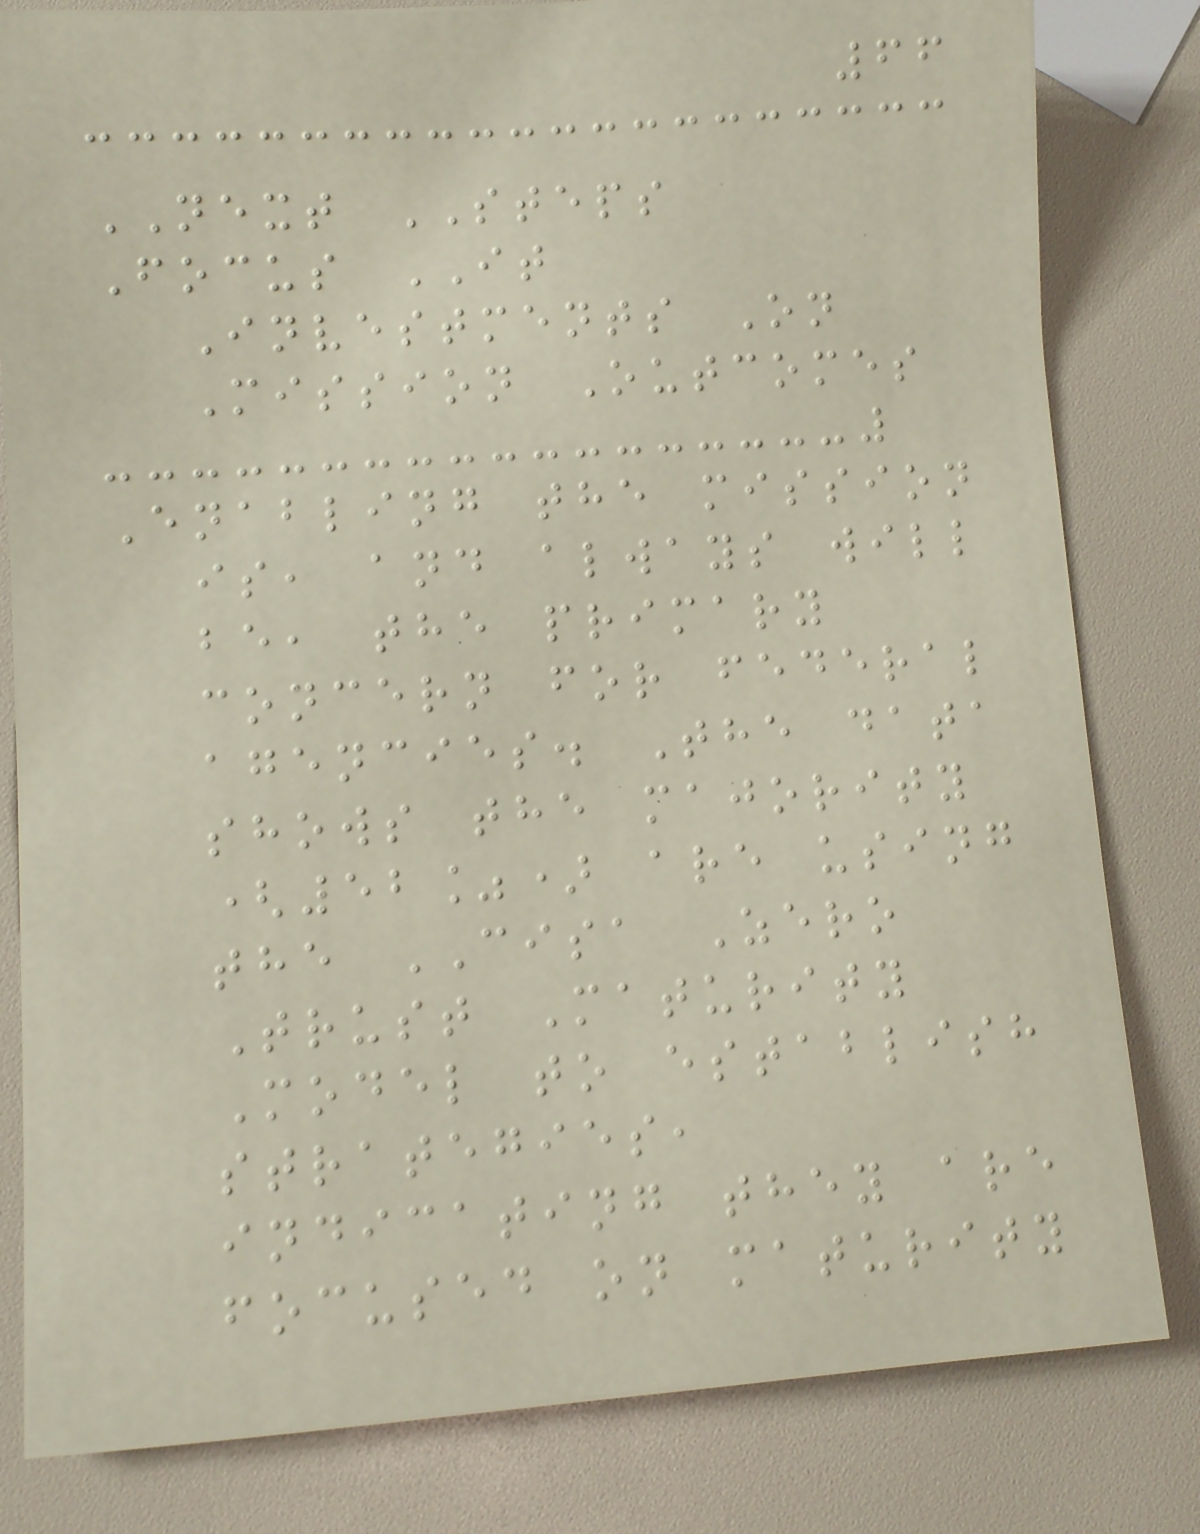66
NEXT STEPS
Focus IT
Investments On
Mission Outcomes
Enabling the mission
is, and always will
be, the primary
concern for federal
agencies. The data
shows the majority
(52%) are using
the CISA Zero
Trust Maturity
Model to establish
strategies,
indicating they are
focused on maturity
